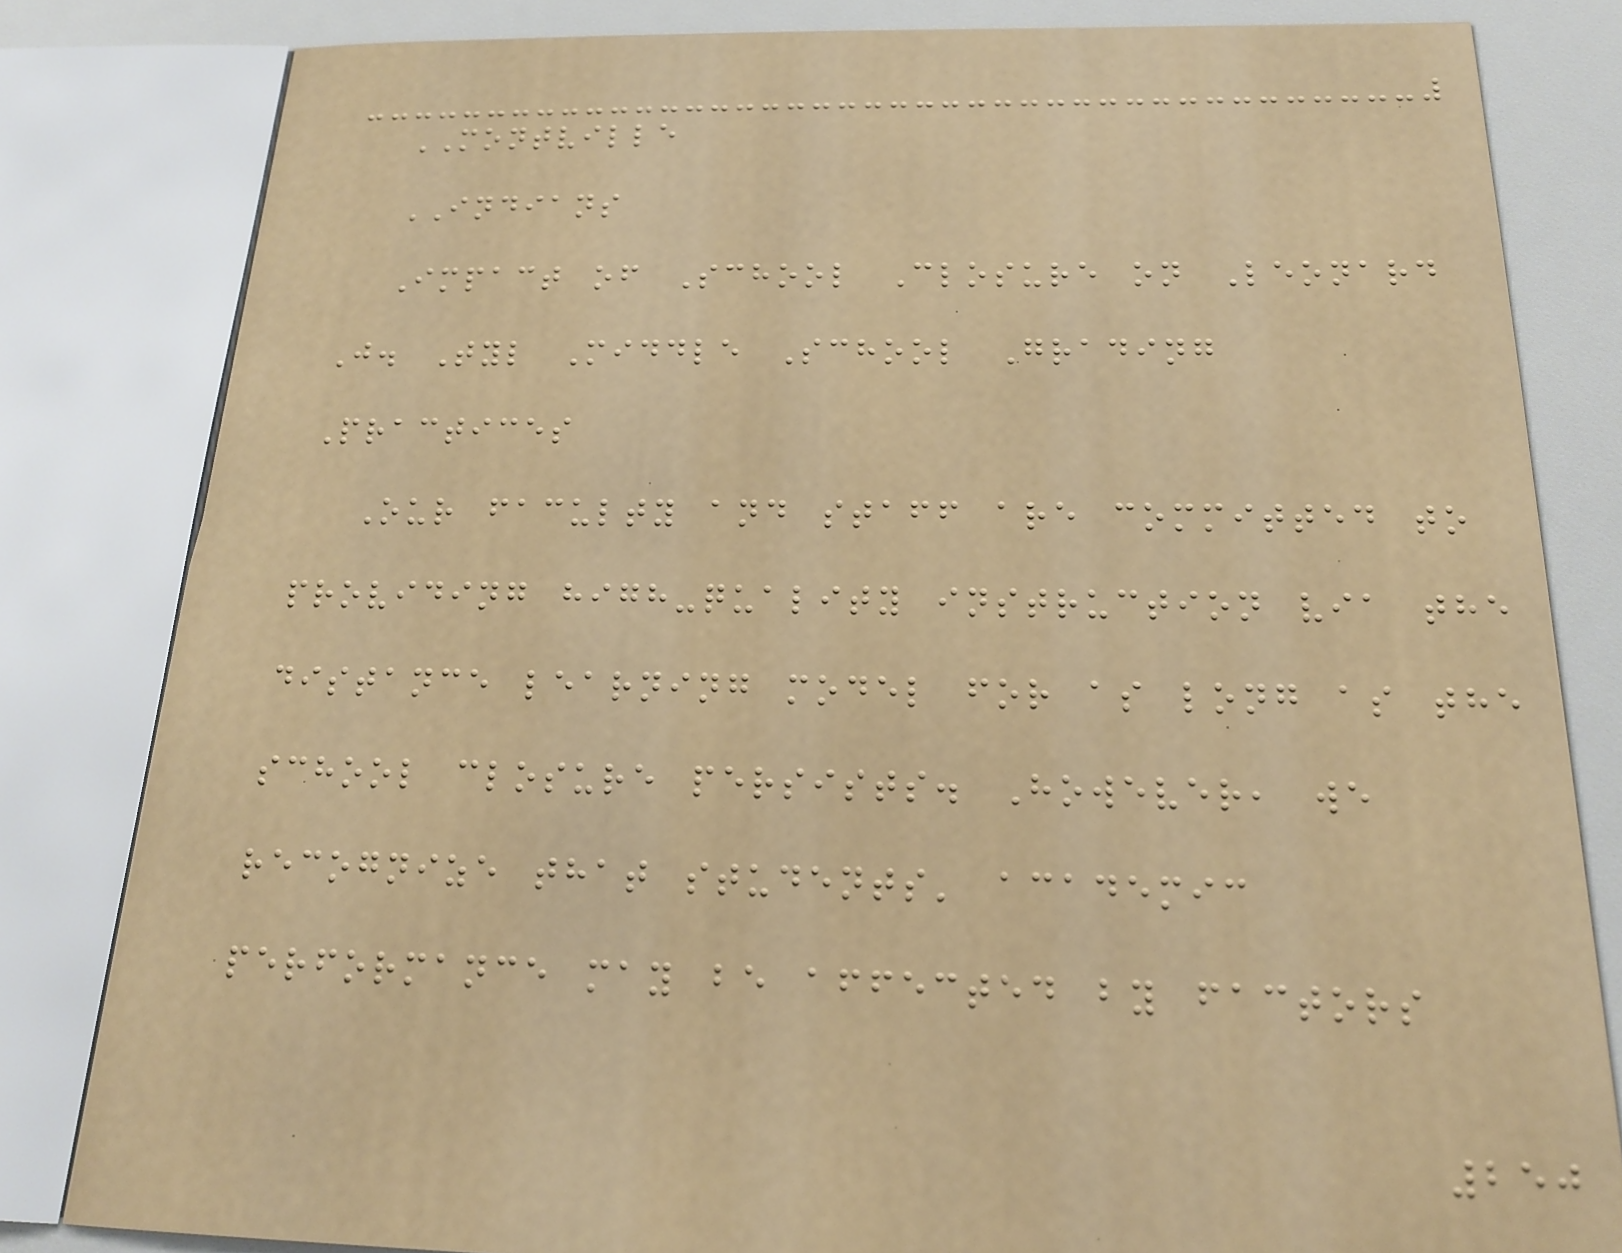MONTVILLE
INDIANS
Impact of School Closure on Leonard
J. Tyl Middle School Grading
Practices
Our faculty and staff are committed to
providing high-quality instruction via the
distance learning model for as long as the
school closure persists. However, we
recognize that students' academic
performance may be affected by factors
250
